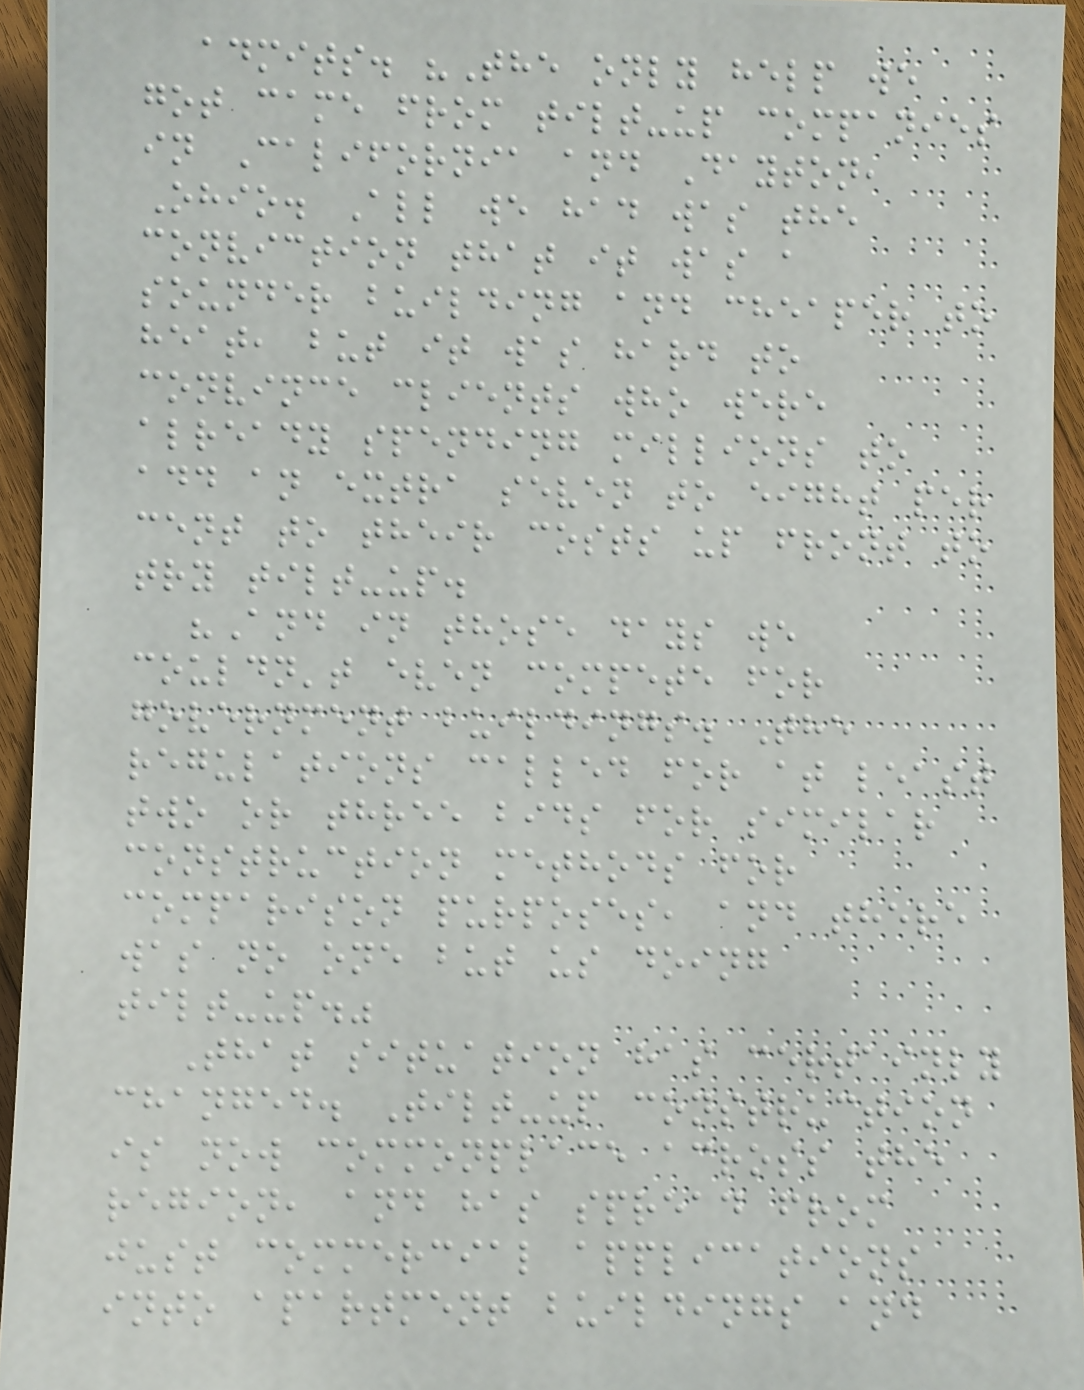admits. "The only help we
got came from tilt-up companies
in California and Dayton,
Ohio. All we had was the
conviction that it was a
sounder building and cheaper to
heat, but it was hard to
convince clients who were
already spending millions to
add an extra seven to eight per
cent to their costs up front to
try tilt-up.
"And in those days we
couldn't even compete for
government buildings. The
regulations called for at least
two or three bids for similar
construction methods for
comparison purposes, and there
was no one but us doing
tilt-up."
That situation has certainly
changed. Tilt-up construction
is now commonplace across the
region, and has spread from
just commercial applications
into apartment buildings and
